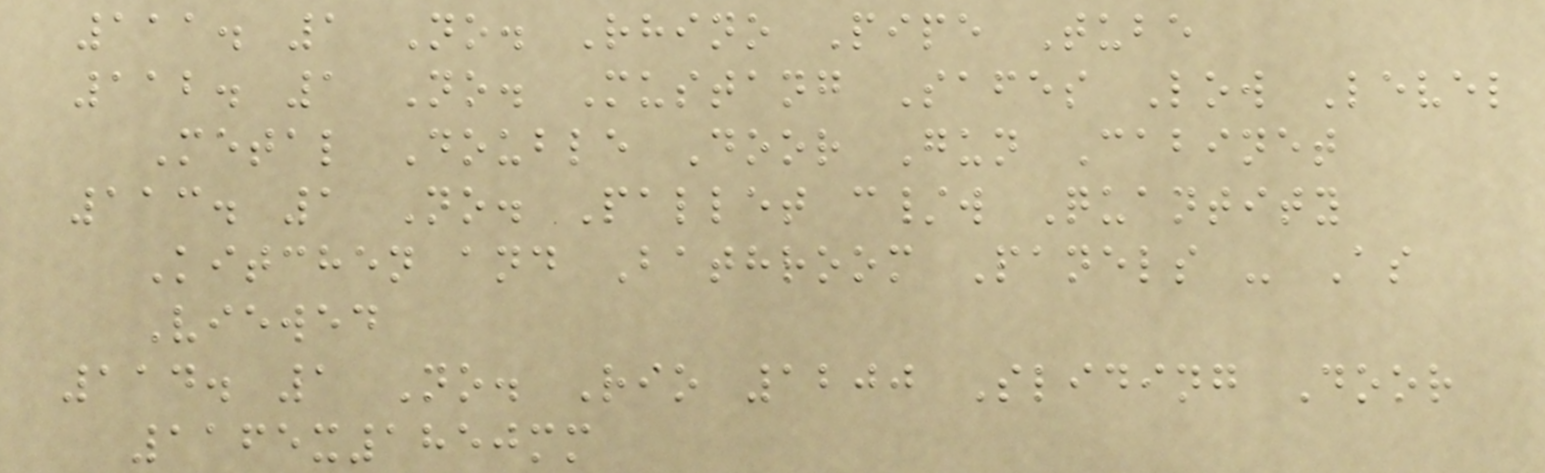111. 1 No. Rhino Pipe Tube
112. 1 No. Mustang Safes Low Level
Metal Double Door Gun Cabinet
113. 1 No. Pallet c/w Quantity
Kitchen and Bathroom Panels - As
Viewed
114. 1 No. Rio 1200 Sliding Door
1165x1850mm
